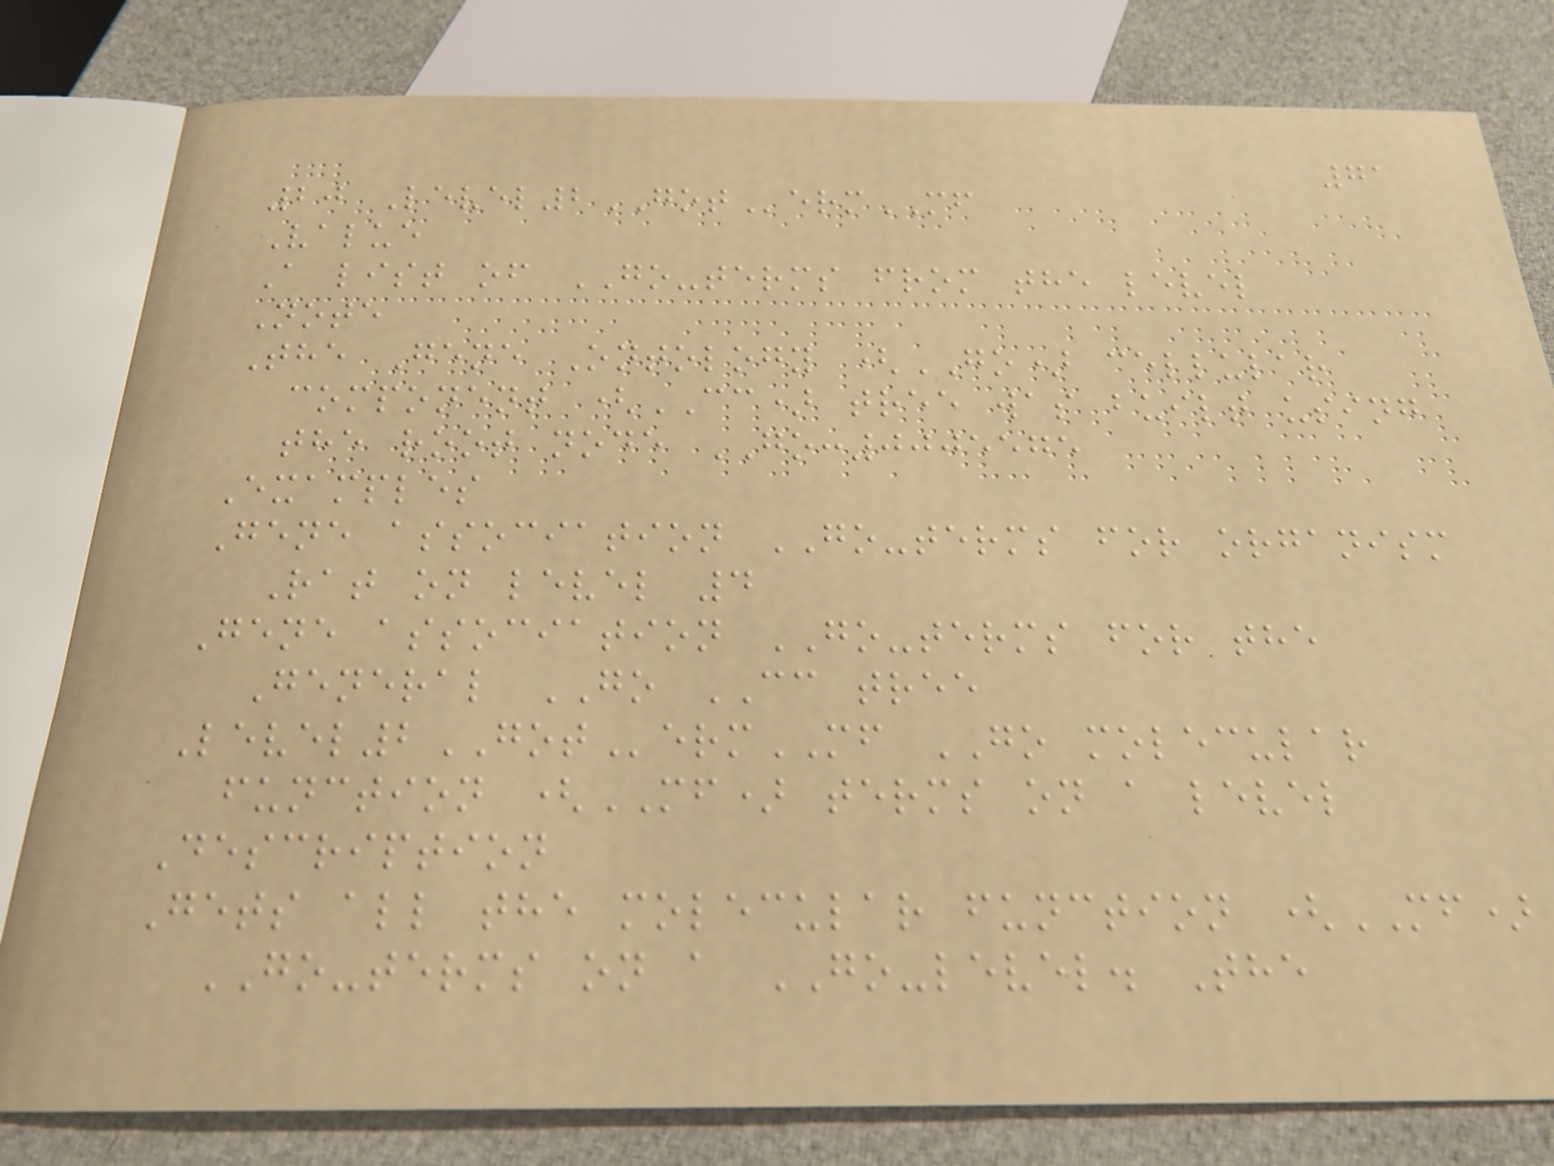71
20 Level2GOTermMF
Value
A list of GO-terms from the level
Note
The Gene Ontology (GO) cellular
component (CC) tree was built using
the root node GO:0005575
Examples
Gene association GO-terms for organism
Rat on level 4
Gene association GO-terms for the
General GO CC tree
Level2GOTermMF GO molecular
function (MF) terms on a level
Description
Gets all the molecular function (MF)
GO-terms on a GO-level. The
